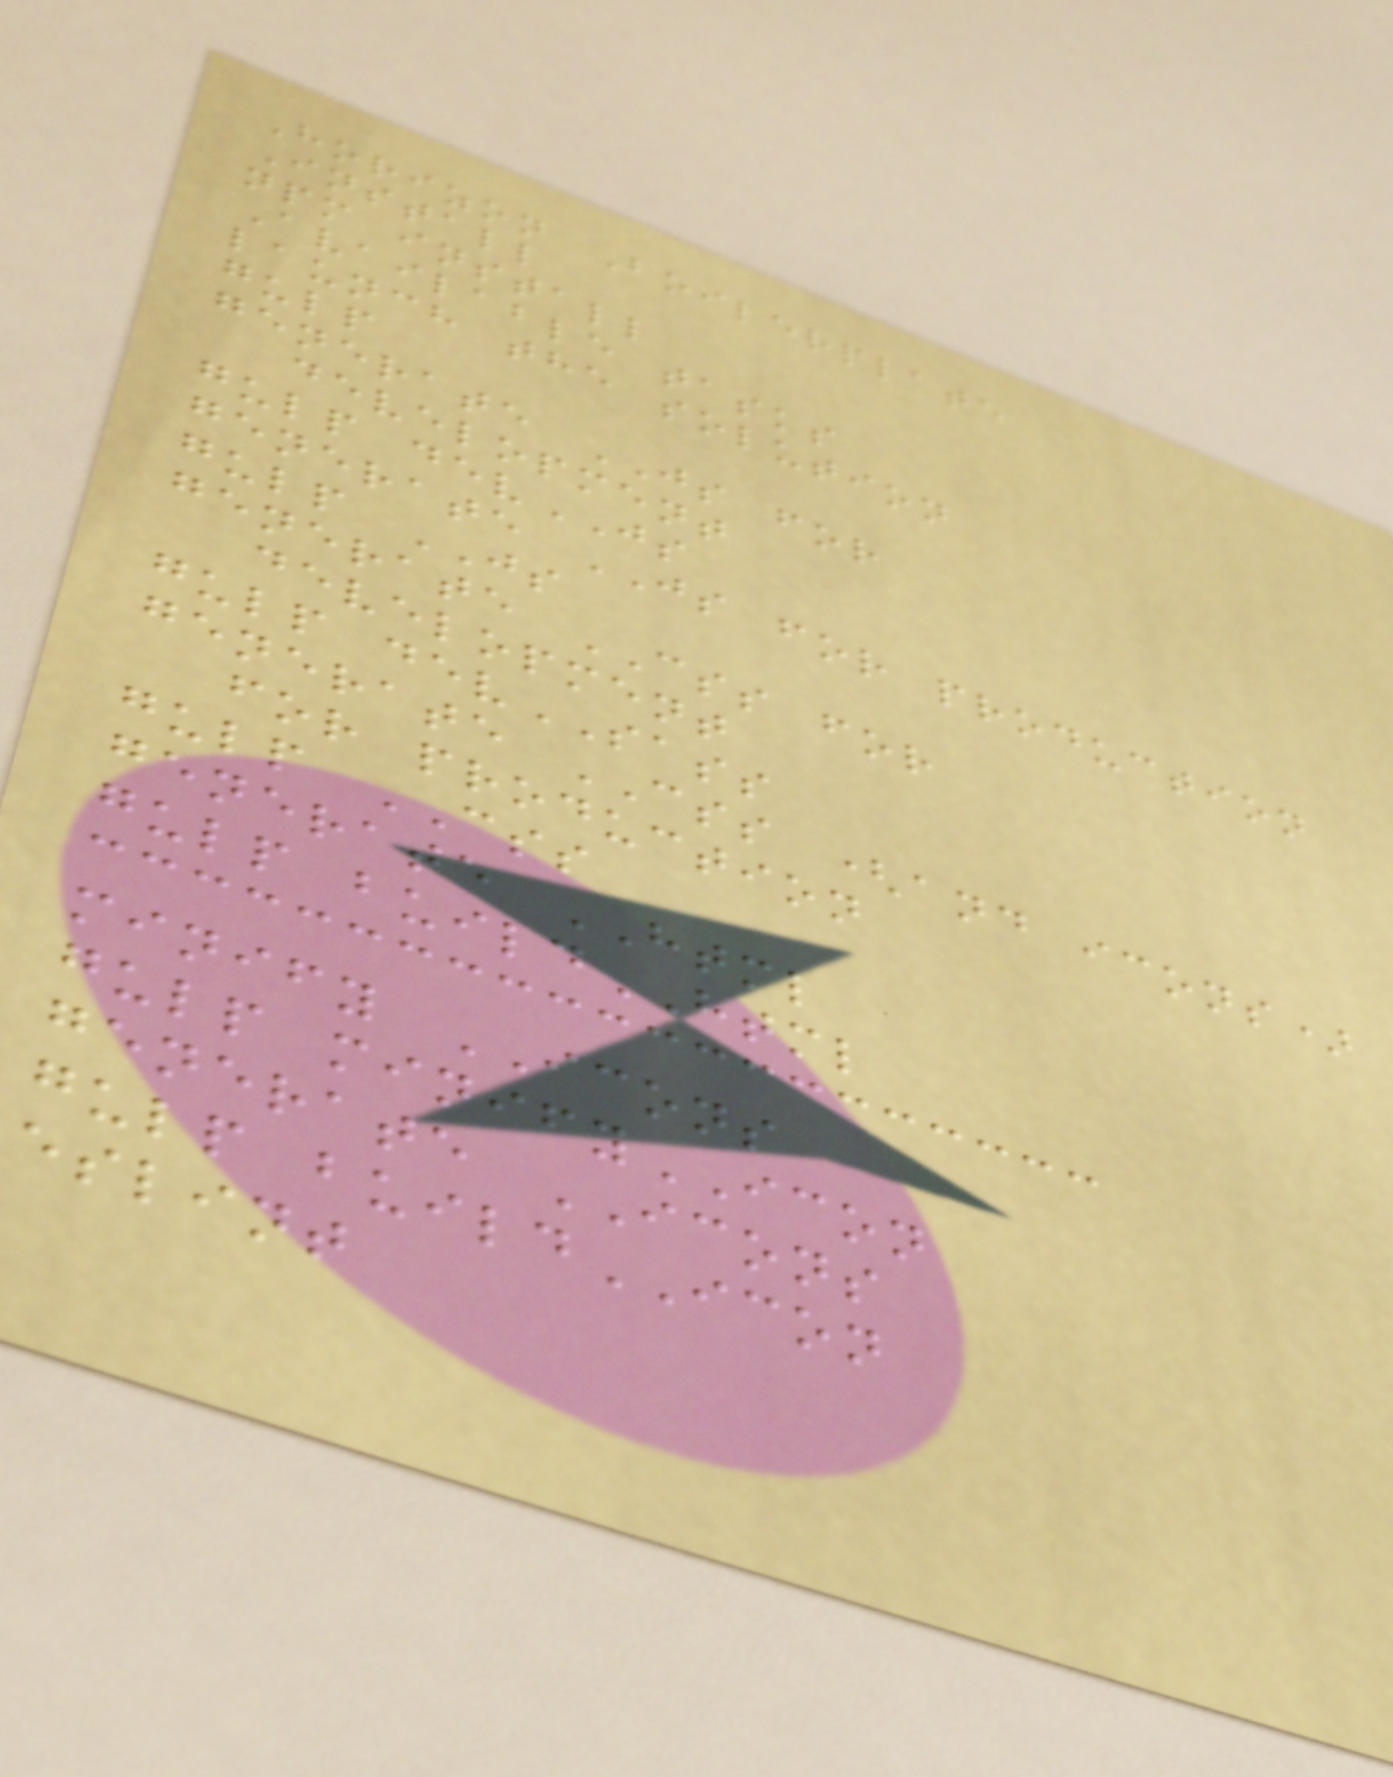Horizon Boilerplate
Install
npm install
Available tasks
launch the solution
gulp
generate JS for
development
gulp devJS
generate JS for production
gulp JS
generate CSS for
development
gulp devSASS
generate CSS (and icons)
for production
gulp CSS
generate HTML
gulp buildHTML
minify ICONS
gulp minifyICON
generate ICONS
gulp buildICON
eslint
